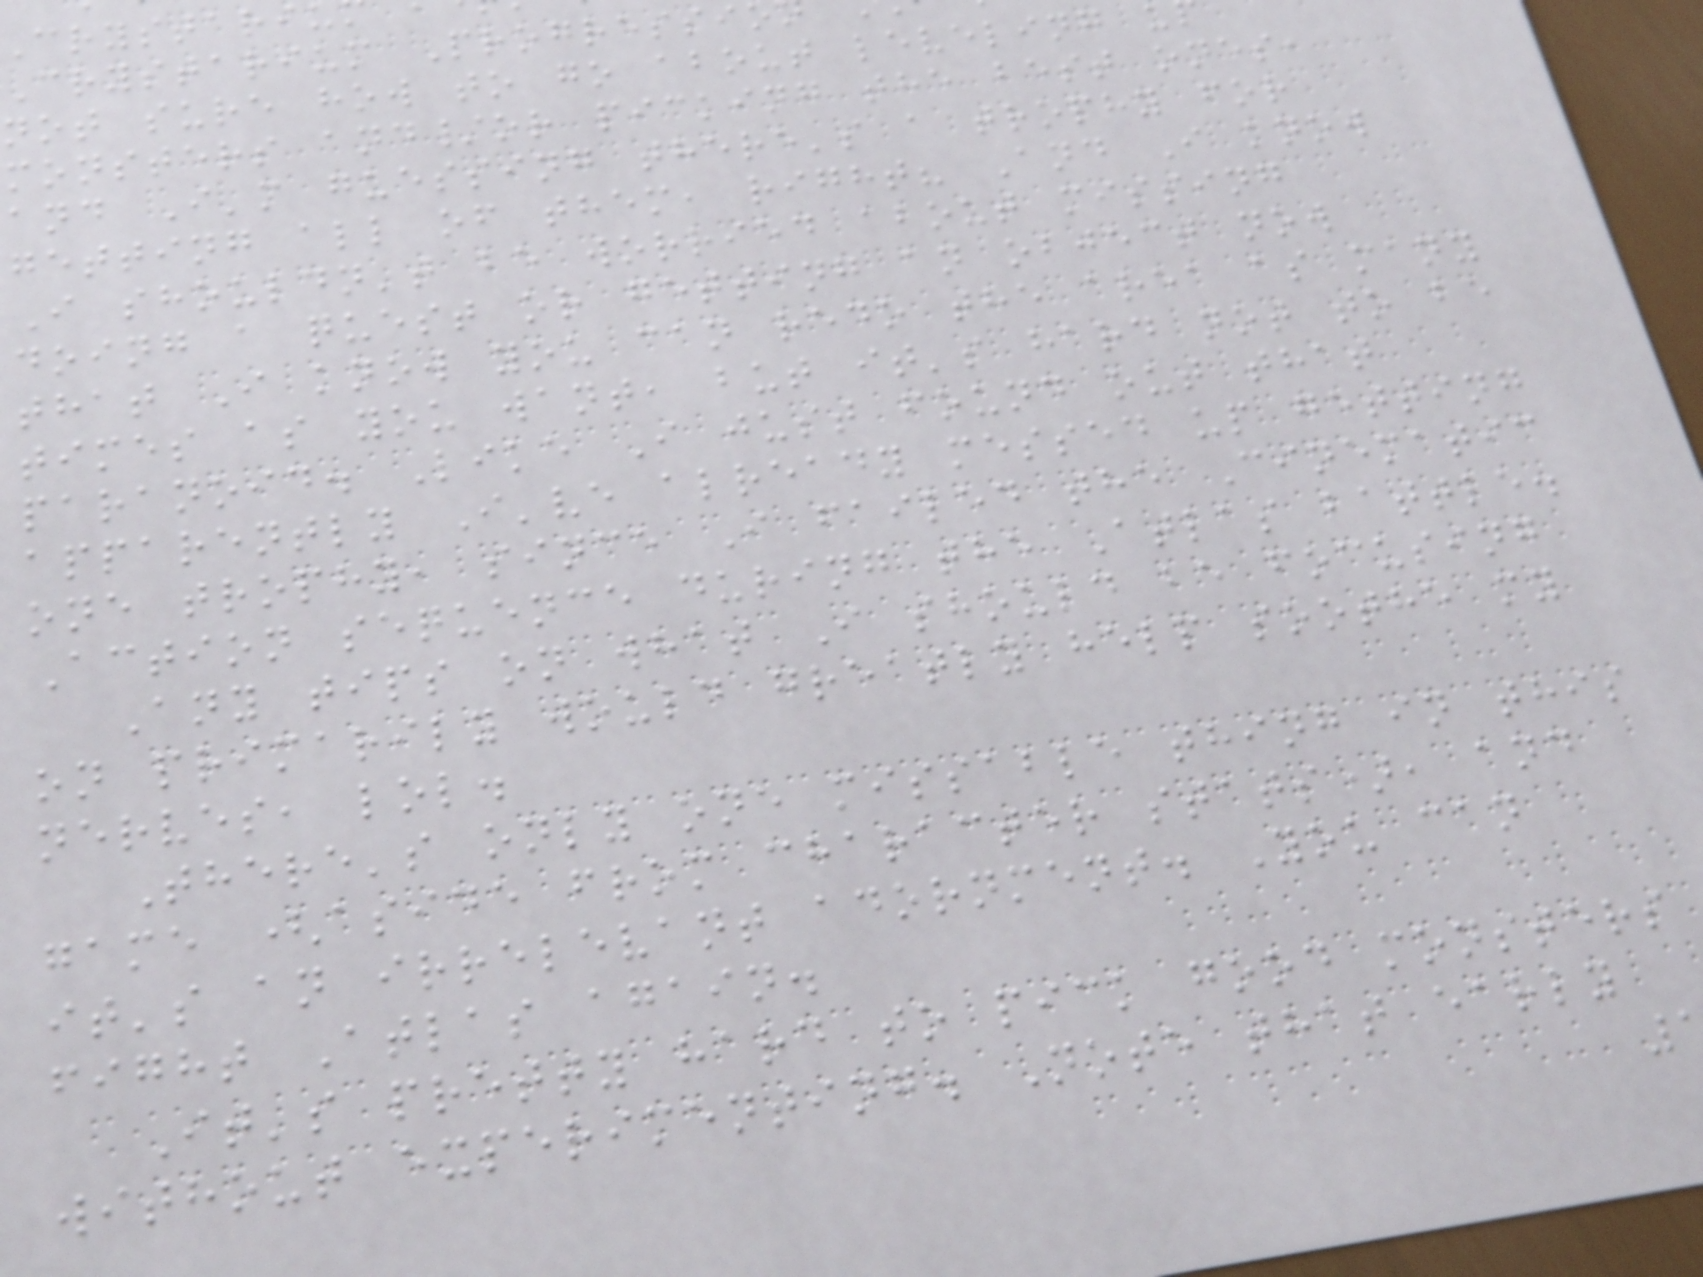Crystarium Progressi
not sure how to go about leveling u
monsters and/or picking the best ones,
and I'm guessing there's a trophy for
getting all of them, right? And I know
I shouldn't be worried about missing
doing a quest or getting an object now
that I know you can redo the area as many
times as you want, but it's hard not to be
paranoid. Like I just found out that
apparently I've already messed up getting
one trophy, since I failed the Cinematic
Action sequence during the Atlas battle.
Any tips on what I should be focusing
on primarily would greatly help soothe my
nerves, lol.
There's only one missable thing in this
game (aside from character stats), and
it's an irrelevant adornment. You can
fight Atlas again.
It's pretty hard to pick good monsters
without experimenting. Note that early
